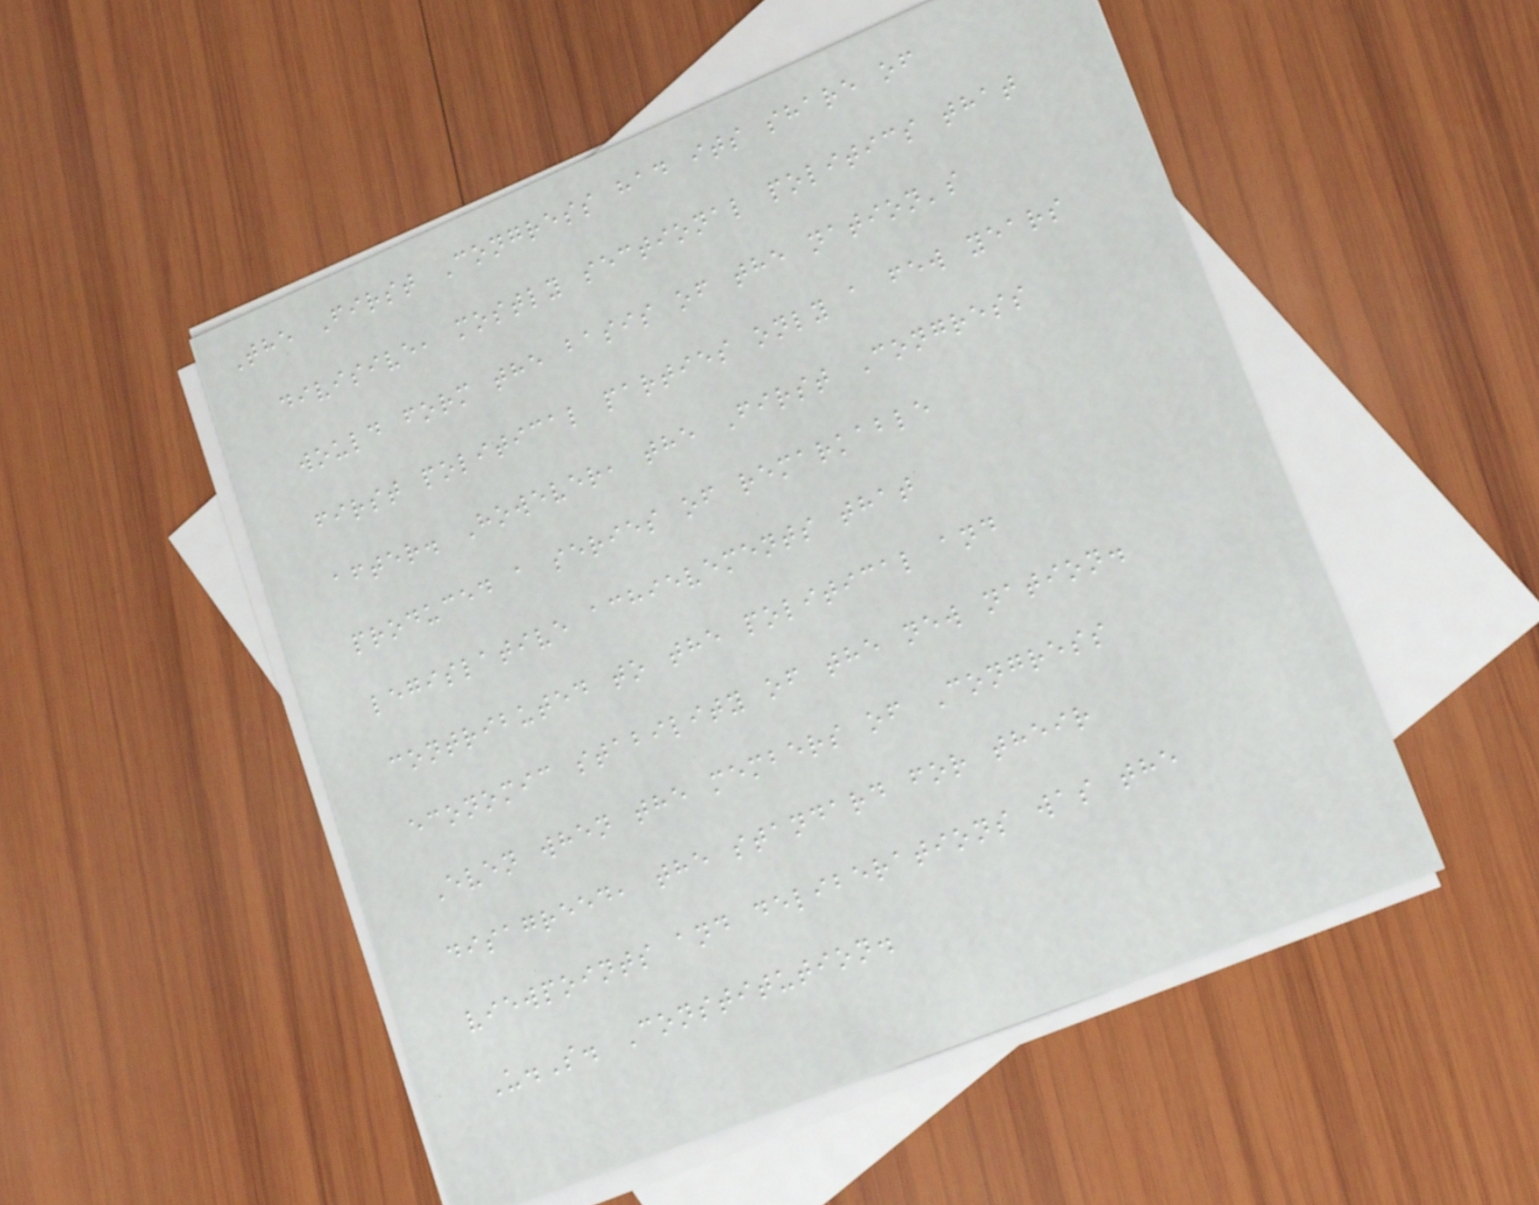The First Congress had its share of
divisive, mostly sectional politics that
would form the basis of the nation's
first political parties only a few years
after. However, the First Congress
produced a series of remarkable
legislative achievements that
contributed to the political and
economic stability of the new nation.
Even when the members of Congress
disagreed, the standard for their
viewpoints and deliberations was the
U.S. Constitution.
